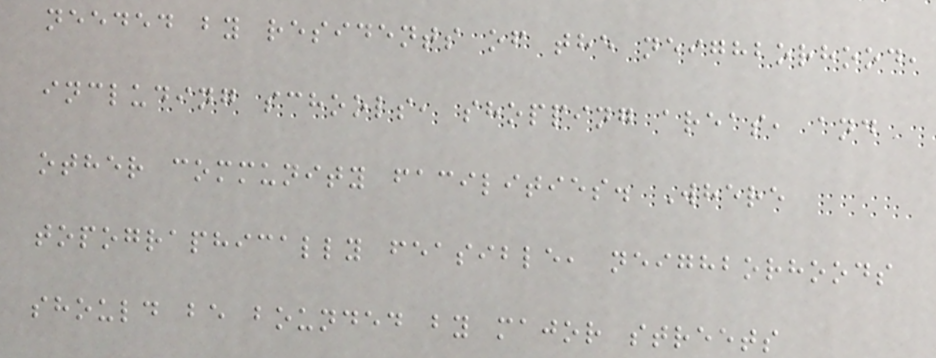needed by residents of the neighborhood,
including schools, shopping areas, and
other community facilities. Where
topographically feasible, neighborhoods
should be bounded by major streets
